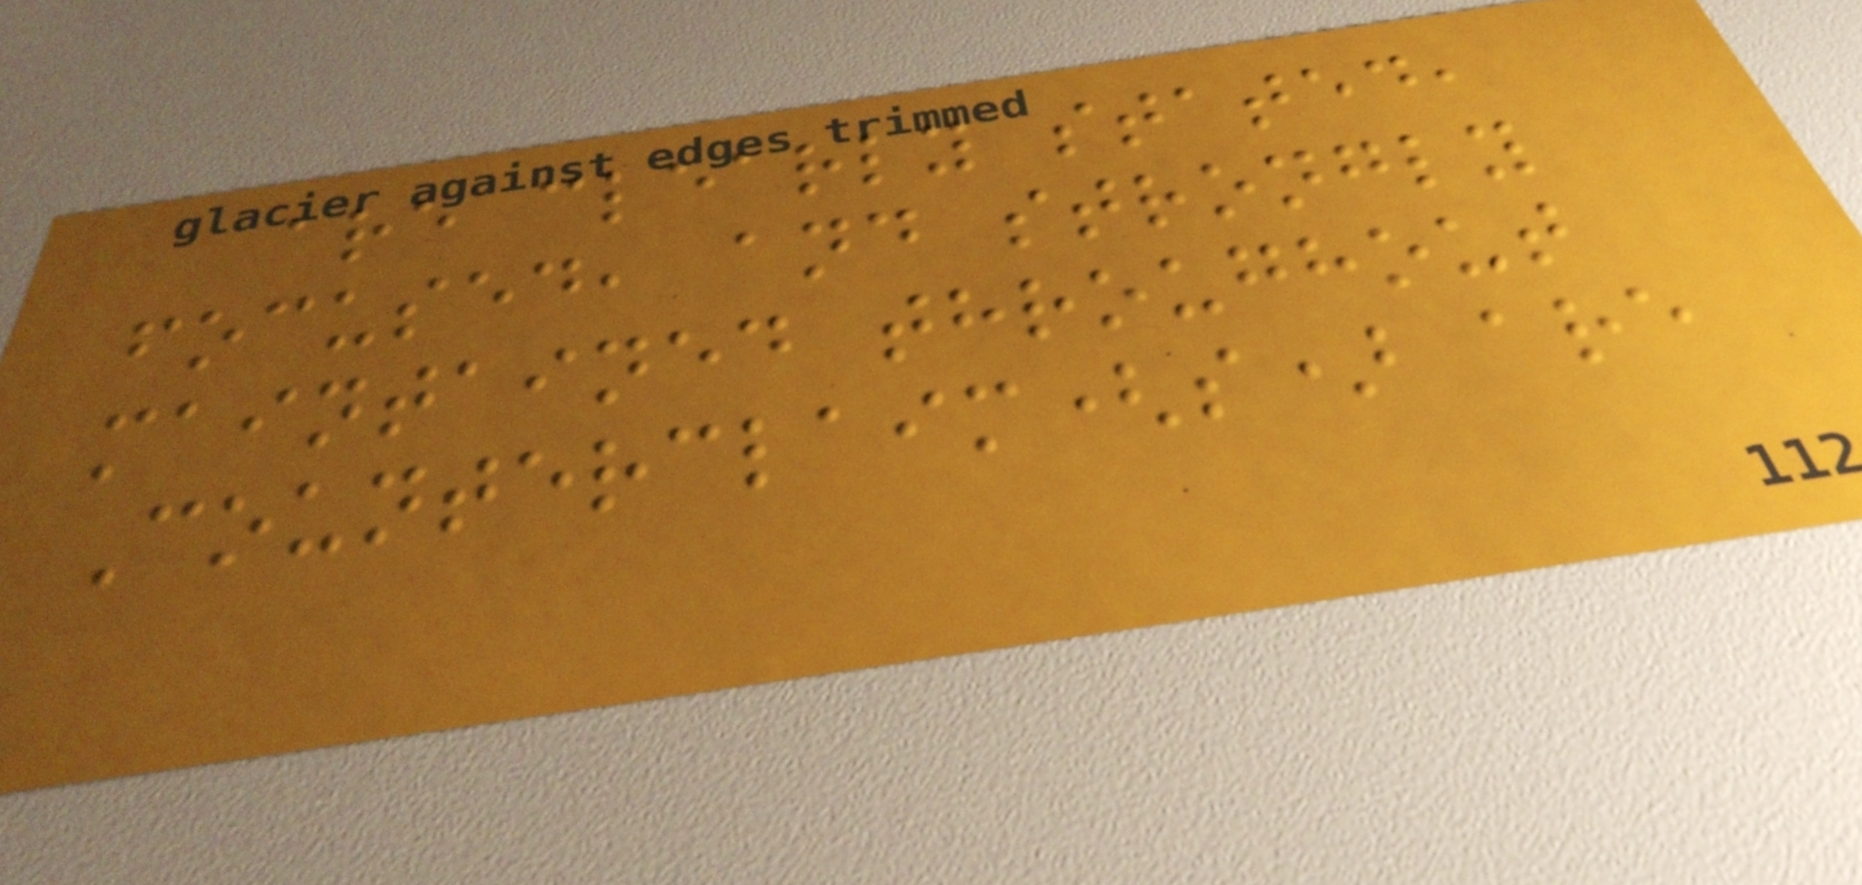are clearly stated,
focused, and strongly
maintained throughout
Counterclaim(s) are
